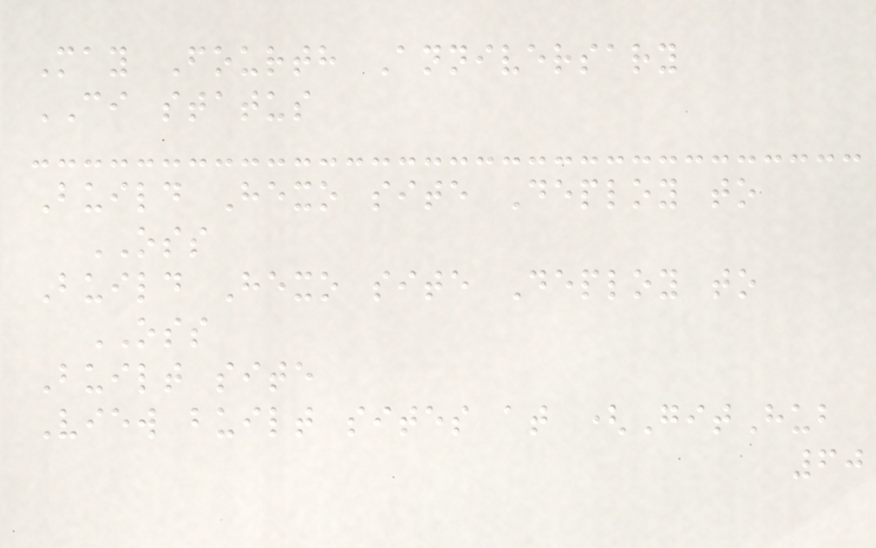May Fourth Anniversary
CI status
Build Hexo site Deploy to
OSS
Build Hexo site Deploy to
OSS
Built site
View built sites at (GitHub
60
